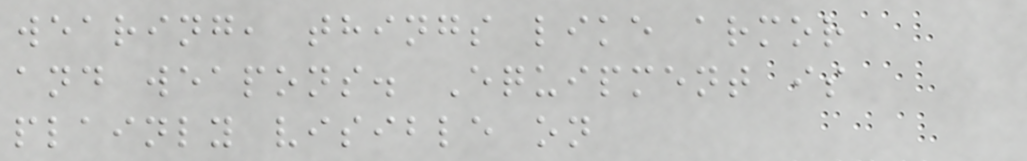wearing, things like armor
and weapons. Equipment is
plainly visible on
